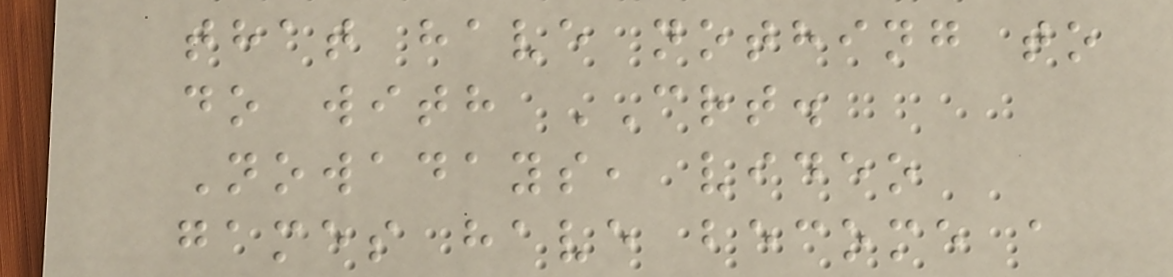that have nothing to
do with CRT.
Nowadays, video
games have become a
